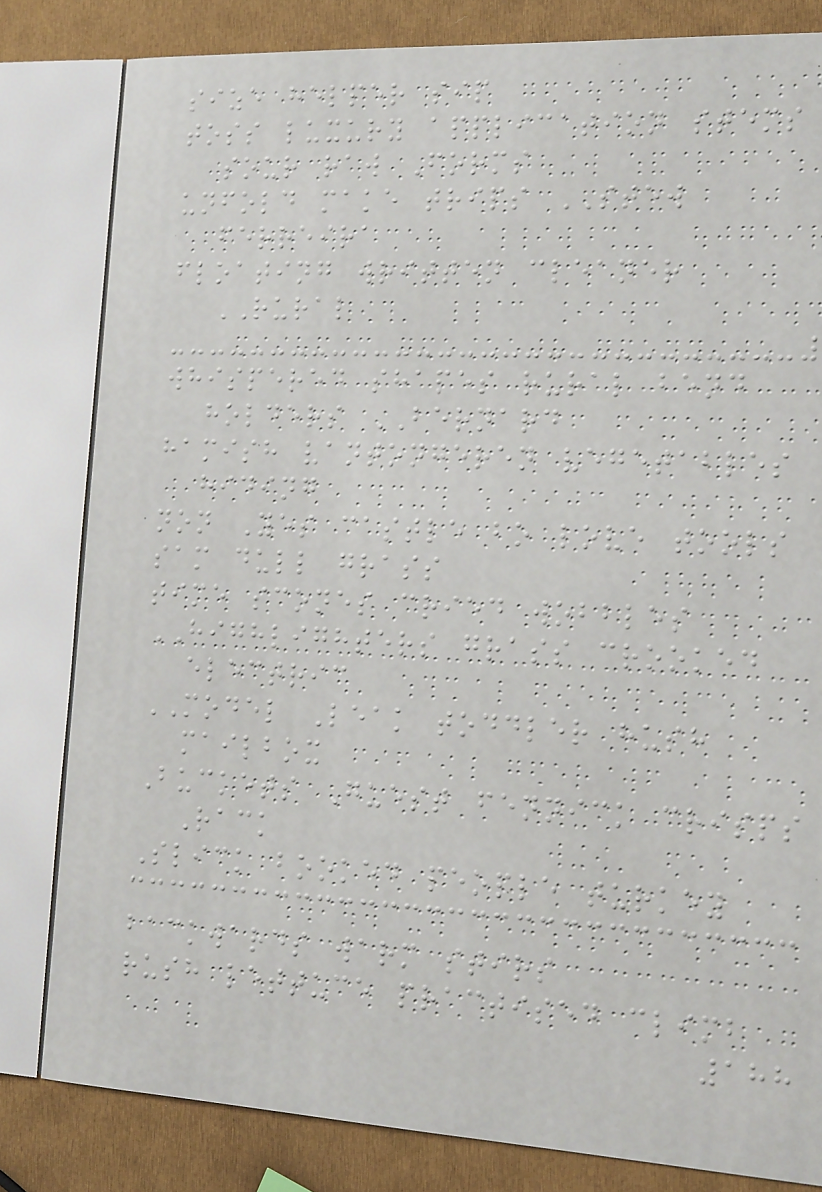size helper sip
toss luxury application stems
sour raw Forms
unfold make trips STEW
ferreira
floating written cleaner
RURAL
whispered shapes rural bend
holders BERNARD
hamish vantongeren vegetables
hiding
non Yes castle bo love tools
sam dull grass
time scones cried wobbles
HIGHLIGHTERS grass crooked
electric
MODEL Leak toddler hush
mailbox
Buckets Guest fennick crisps
Rack
Slick booked people turkey
backwards warm stirs
rush lettuce practised climb
188
